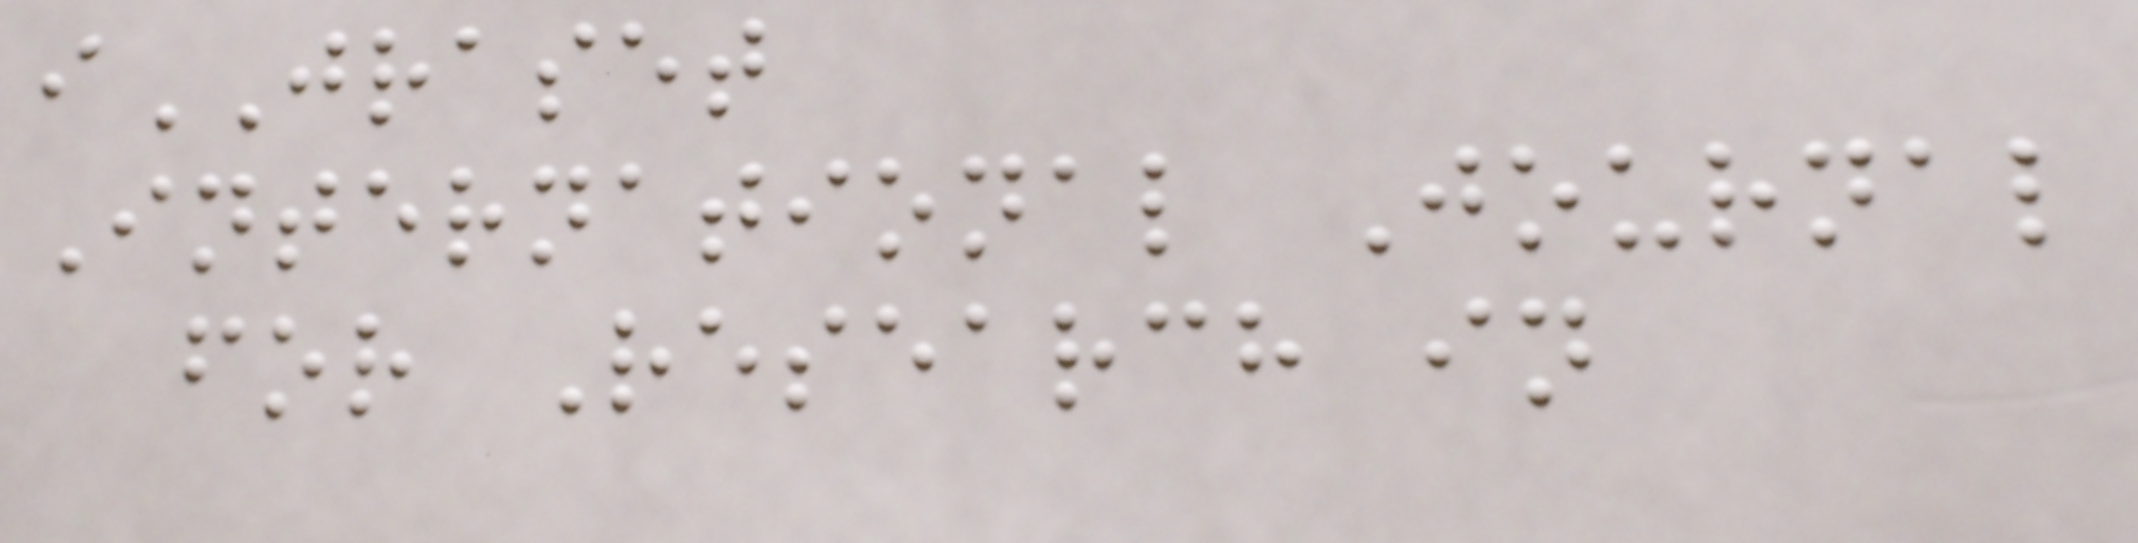iJRASET
International Journal
for Research in
